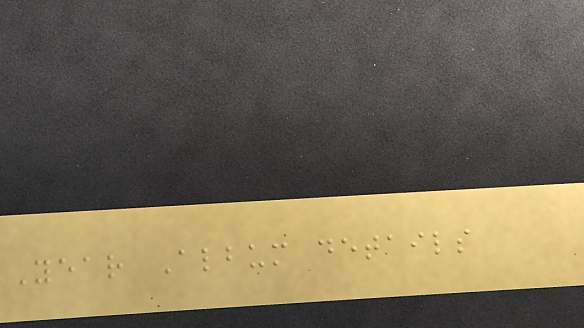Year Album details
